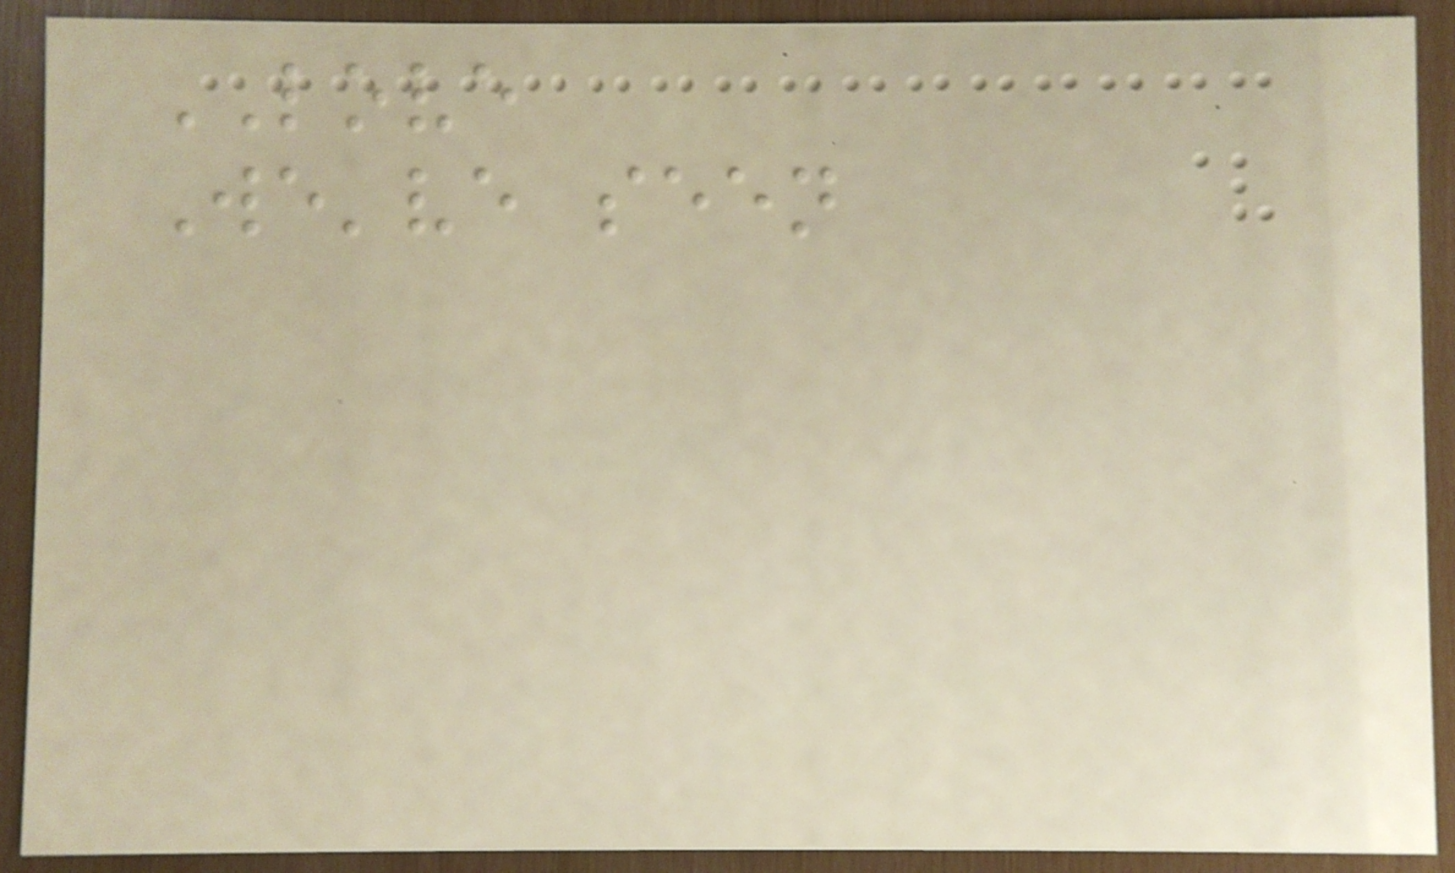LOVE
We've seen
